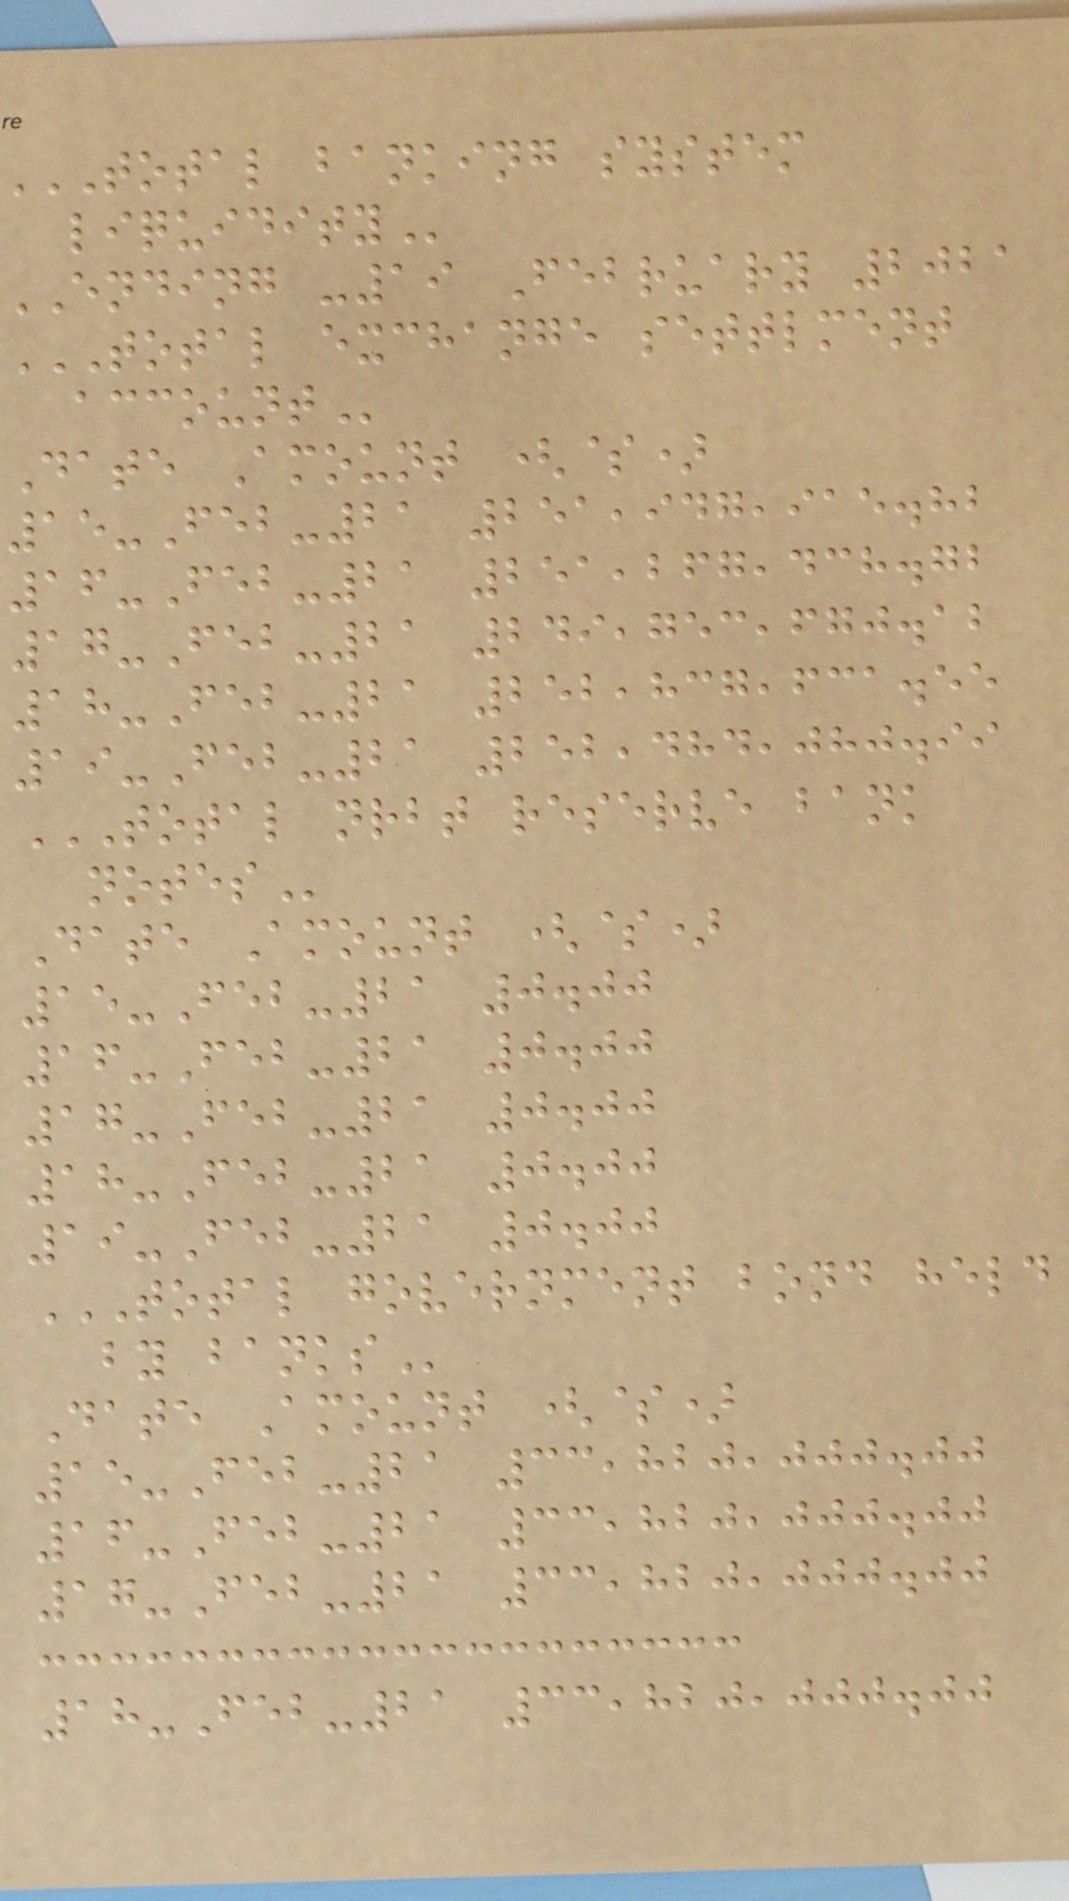TOTAL banking system
ending -19 February 2021
TOTAL EXCHANGE SETTLMENT
Date Amount ($)
15-Feb-21 251,947,915.82
16-Feb-21 251,267,438.72
17-Feb-21 249,753,670.12
18-Feb-21 252,837,631.55
19-Feb-21 252,484,080.99
TOTAL NRBT RESERVE BANK
Date Amount ($)
15-Feb-21 0.00
16-Feb-21 0.00
17-Feb-21 0.00
18-Feb-21 0.00
19-Feb-21 0.00
TOTAL GOVERNMENT BOND HELD
Date Amount ($)
15-Feb-21 33,820,000.00
16-Feb-21 33,820,000.00
17-Feb-21 33,820,000.00
18-Feb-21 33,820,000.00
